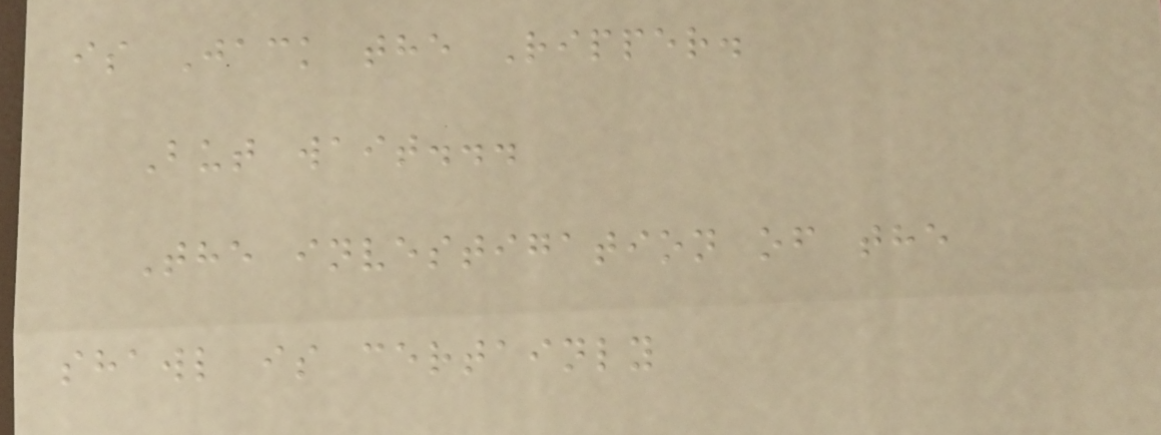is Jack the Ripper.
But wait...
The investigation of the
shawl is certainly
